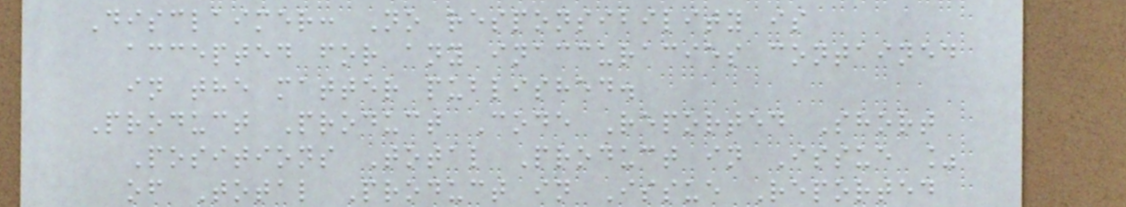Disclaimer: No responsibility is
accepted for any inaccuracies contained
in the matter published.
Product Product Code Reported Short
Positions Total Product in Issue %
of Total Product in Issue Reported
